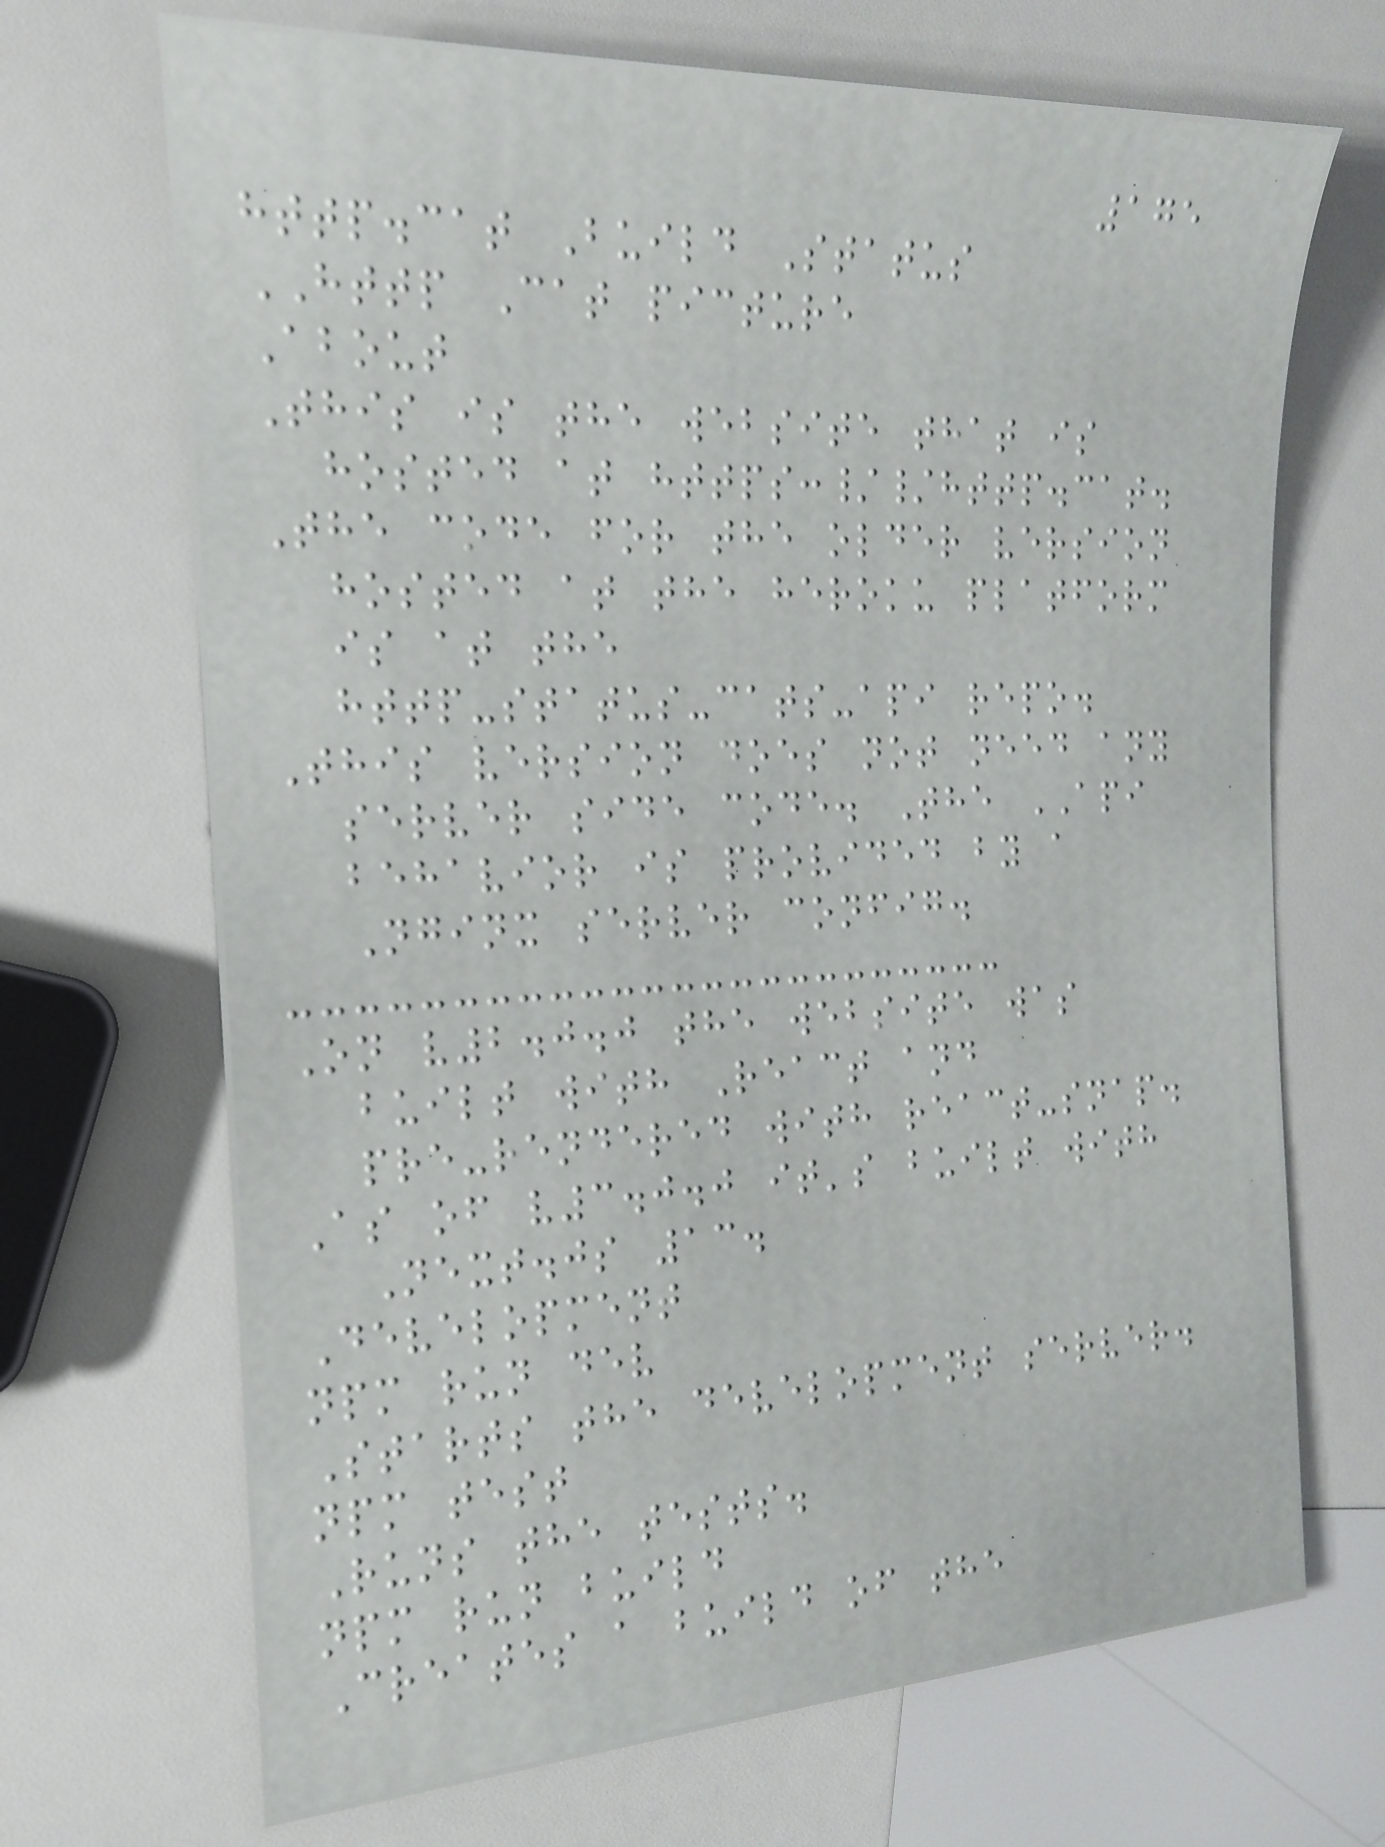175
http.cat Build Status
HTTP Cat picture
About
This is the website that is
hosted at https://http.cat.
The code for the older version
hosted at the heroku platform
is at the
http-status-cats-api repo.
This version does not need any
server side code. The API
behavior is provided by a
Nginx server config.
On v2.0.0 the website was
built with React and
pre-rendered with react-snap.
As of v3.0.0 it's built with
Next.js 13.
Development
npm run dev
Starts the development server.
npm test
Runs the tests.
npm run build
Creates a build of the
